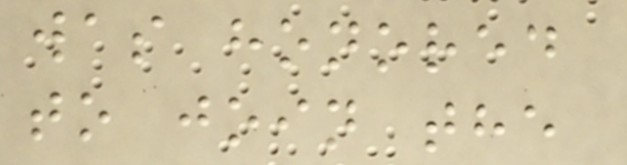was honored
to join the
